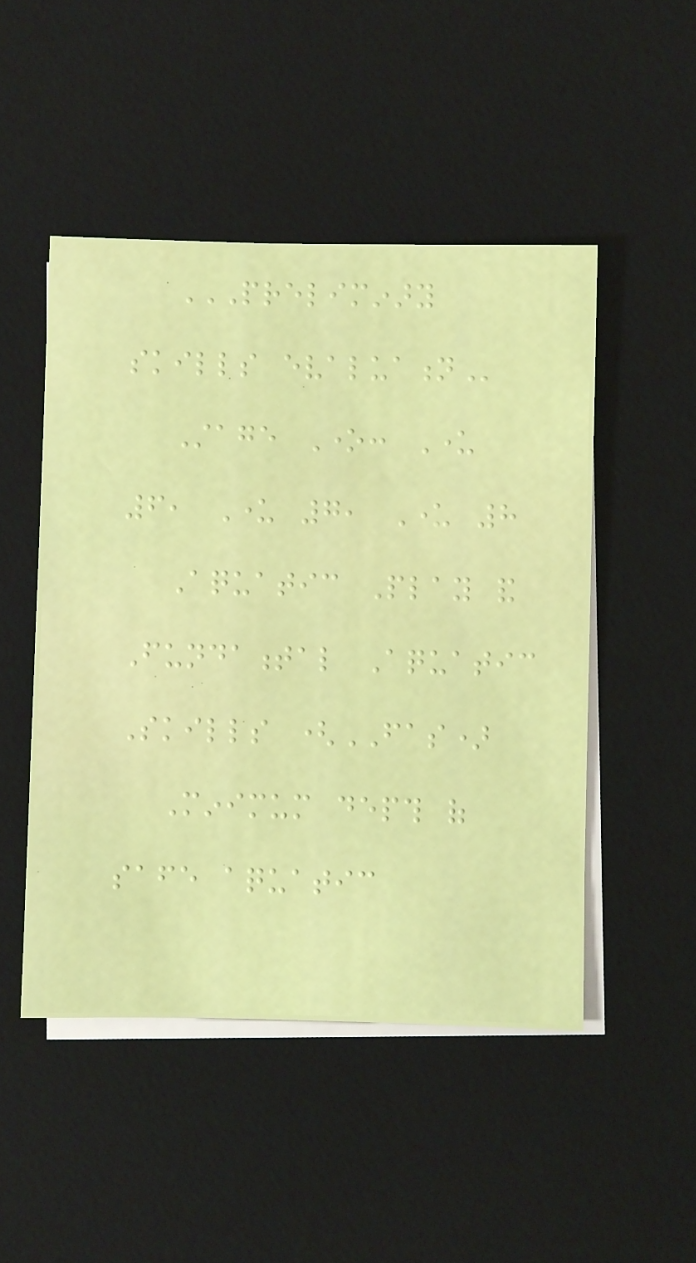PRELIMINARY
SKILLS EVALUATION
Stage One: Under
6, Under 7, Under 8
Aquatic Play and
Fundamental Aquatic
Skills (FAS)
Minimum depth of
safe aquatic
